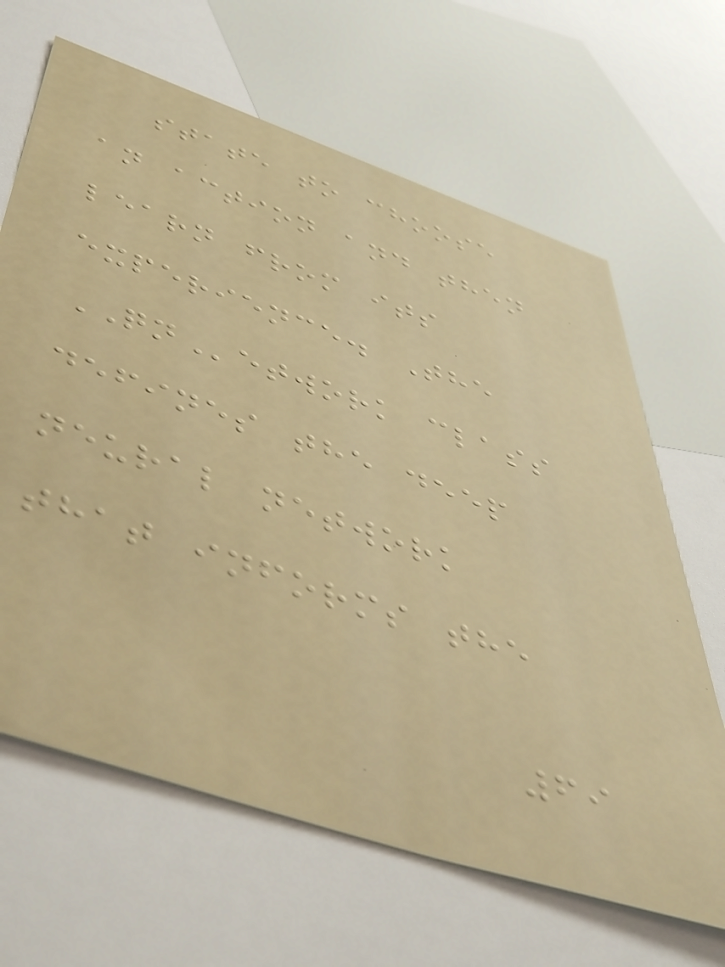state to choose
an action and then
learn from its
experience. The
QNetwork class
defines the deep
neural network
that informs the
69
